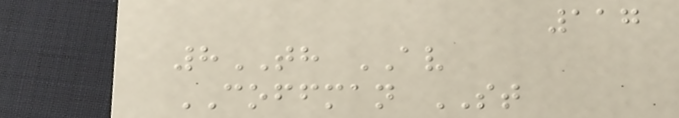117
8TH AV
COFFMAN ST
